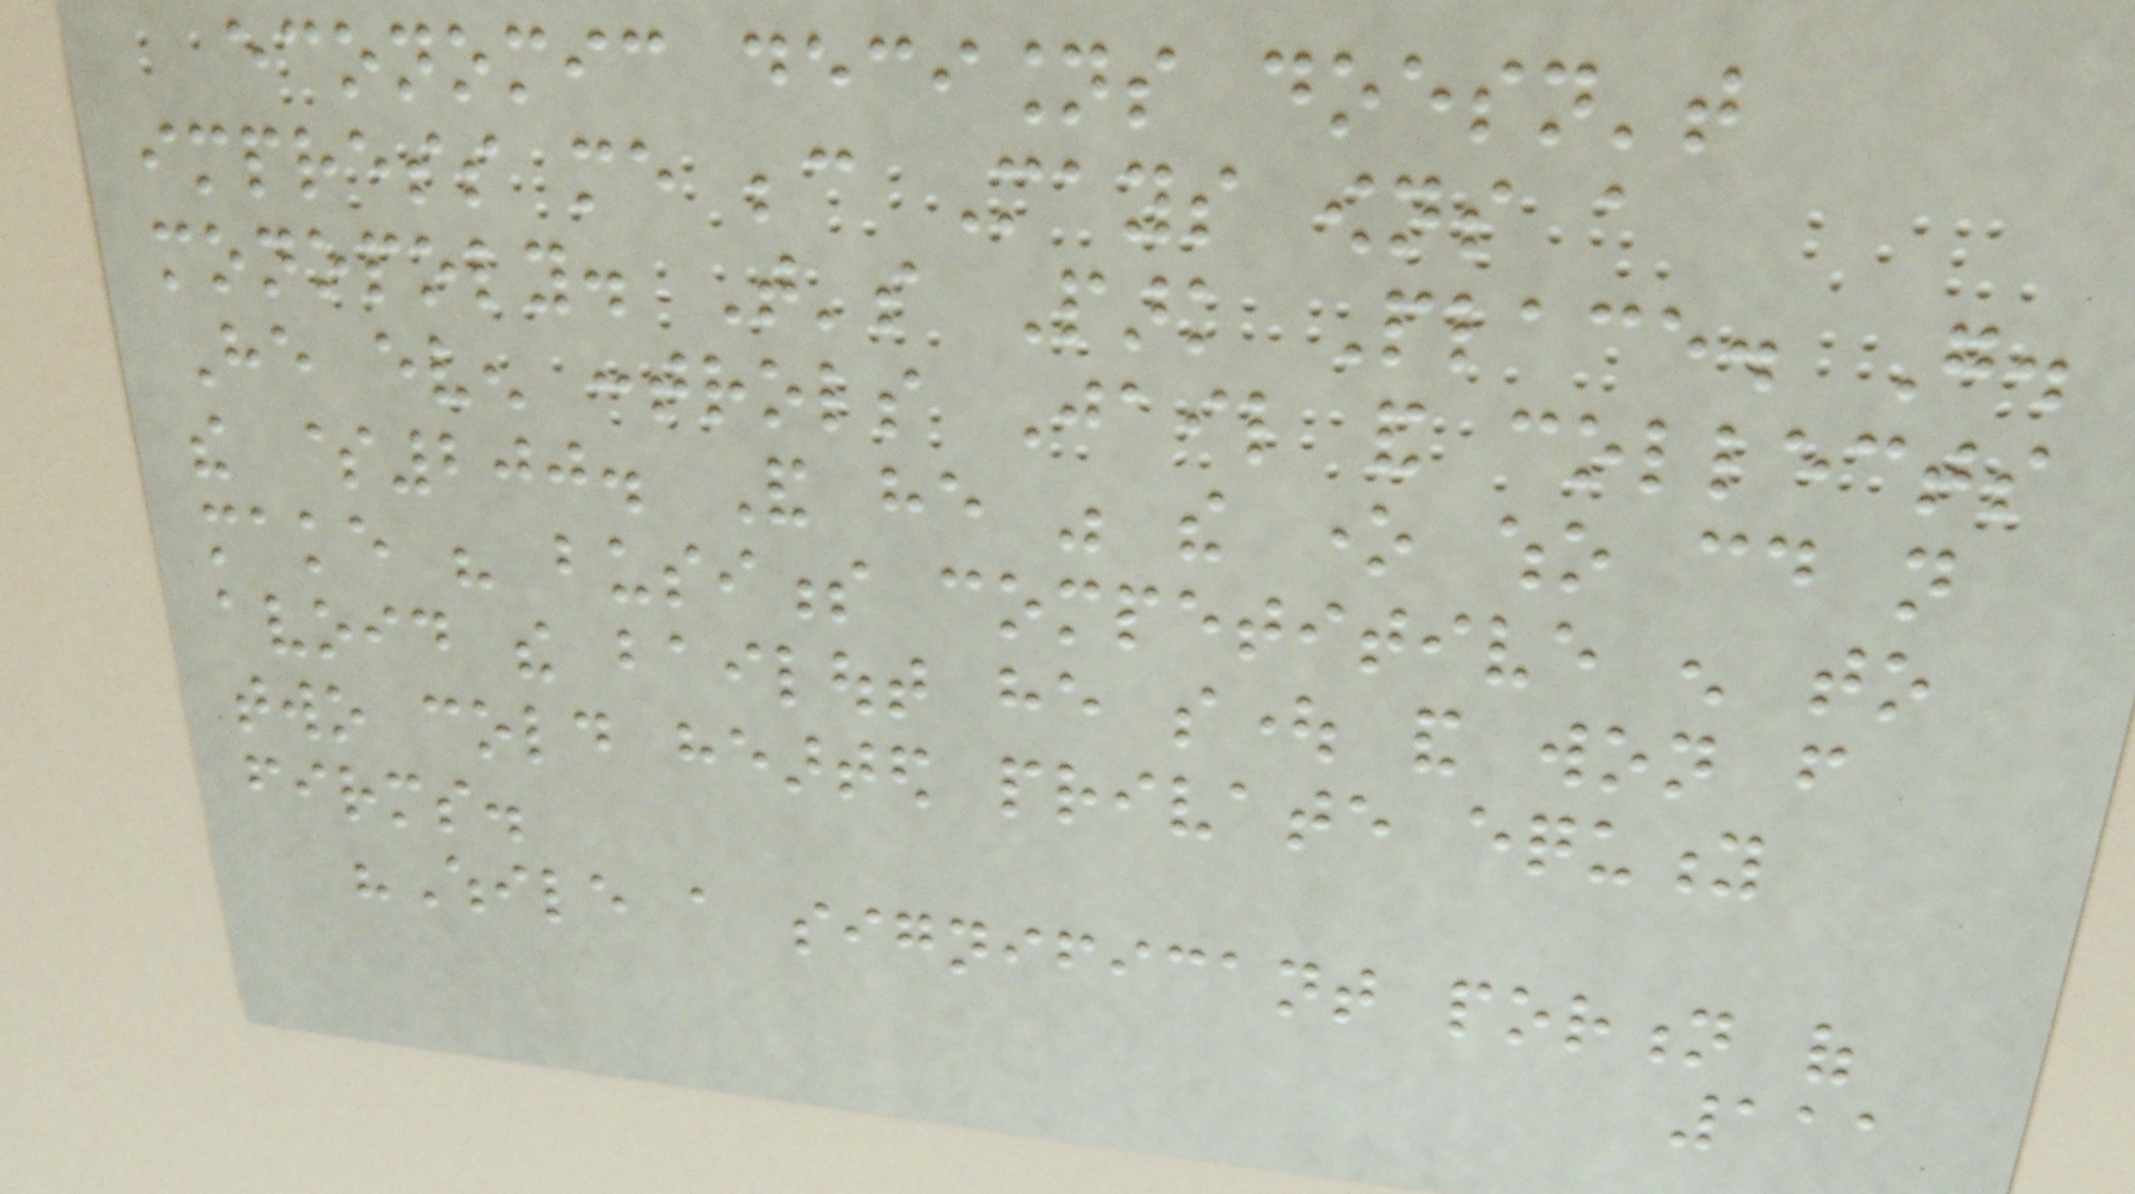economic decisions doesn't
impress me because Mays owns a
monopoly. That's Park Place. Go.
He even controls Jail and collects
the $200. And he was the one who could not
make his business competitive enough to
avoid the bailout he sought and won from
two cold hearted private equity
firms.
"While a significant portion of
111
